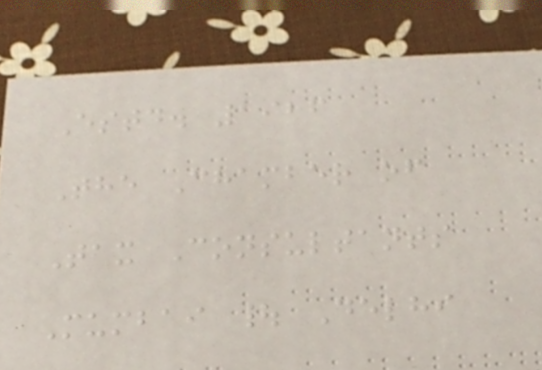Estd. 1926
The Chamber of
Tax Consultants
Mumbai | Delhi
